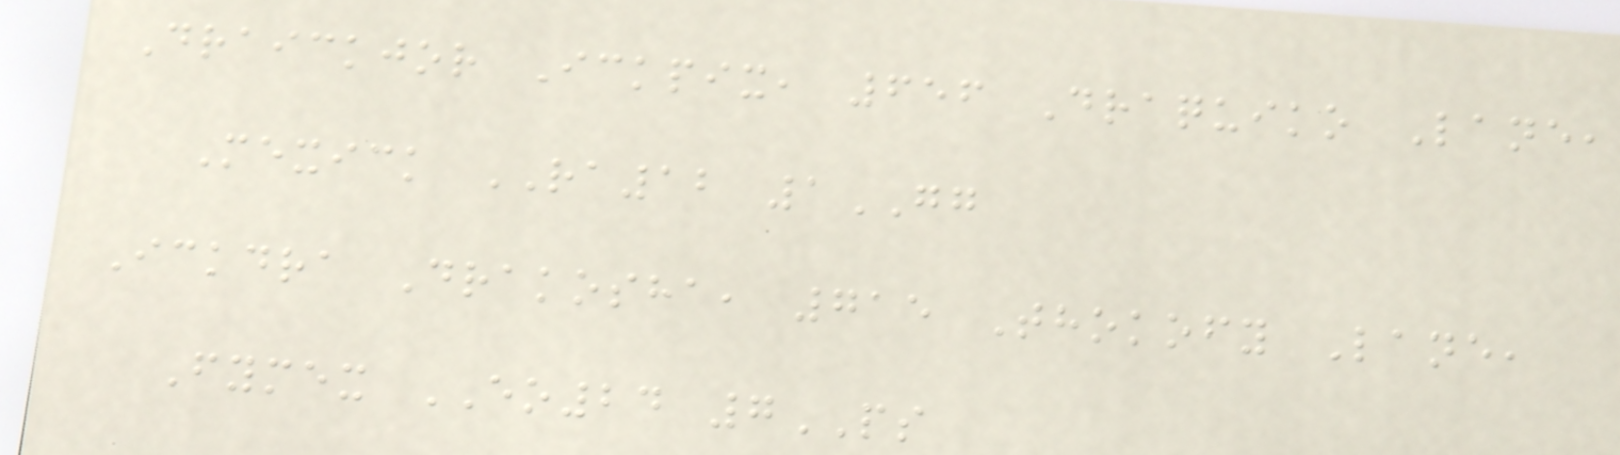Draickjor Ickpix, 656 Draquiko Lane,
Mexick RA12 1GG
Ickdra Drakosha, 715 Thokofy Lane,
Fymex EO24 7PS
